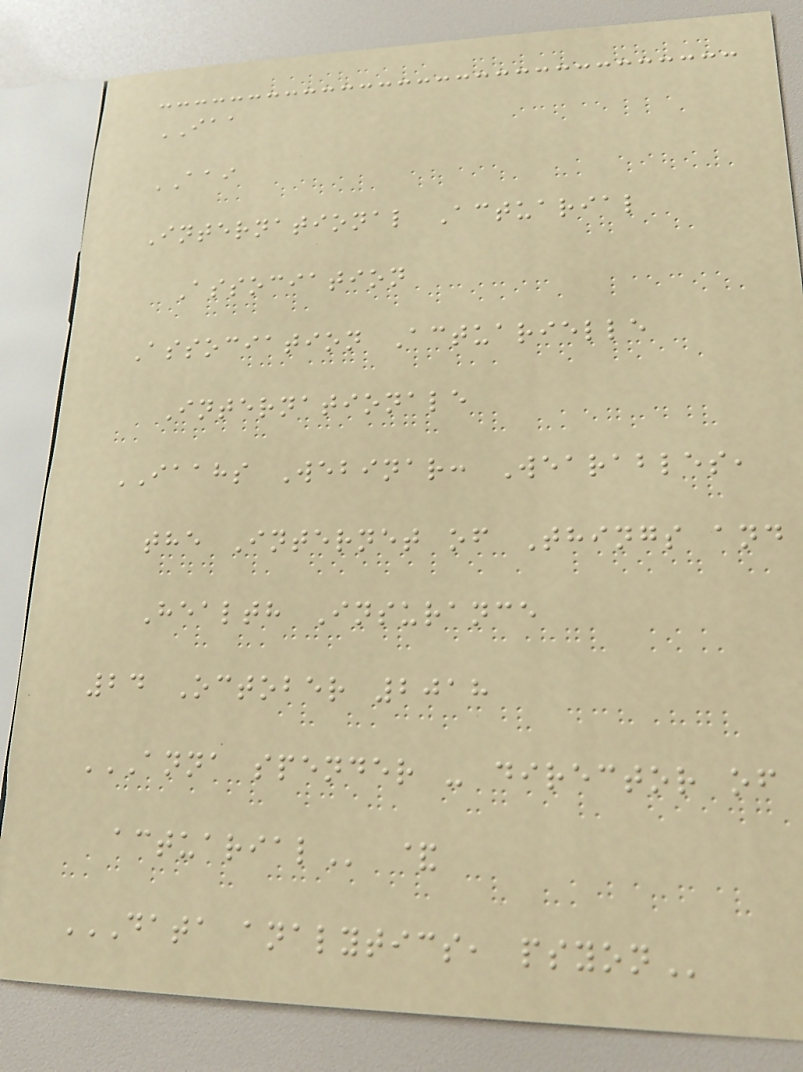IAA
AAI
International Actuarial
Association
Association Actuarielle
Internationale
IAAHS Webinar: Wearables,
the Internet of Things and
Health Insurance
24 October 2018
ANNA SPENDER - DIRECTOR OF
ACTUARIAL &
DATA ANALYTICS, PSYON
